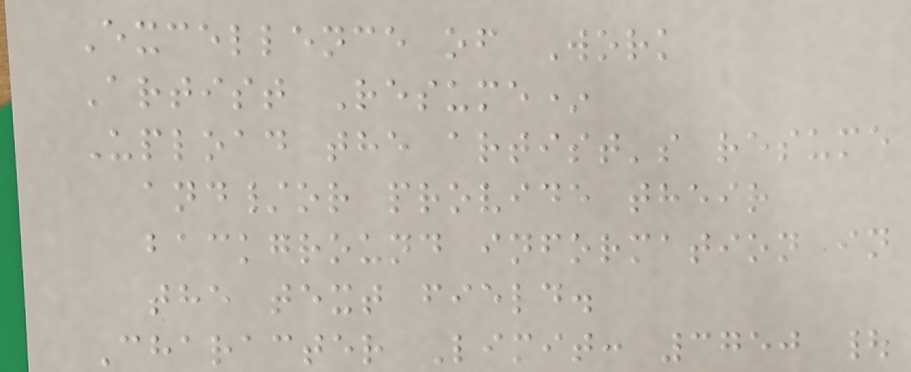Excellence of Work
Artist Resume*
Upload the artist's resume
and/or provide their
background information in
the text field.
Character Limit: 3750 |
